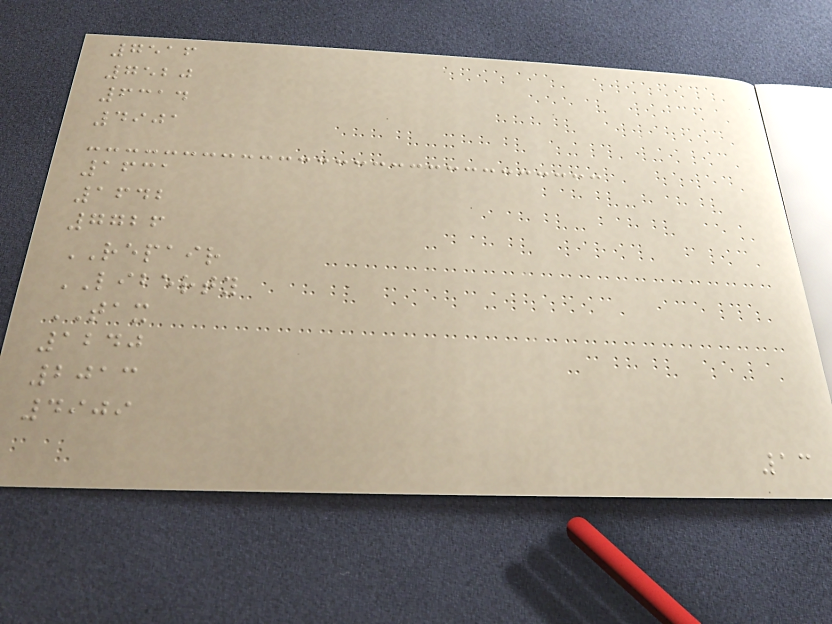7516
7520
6314
4901
1631
1642
7726
REPAIR
LIBERTY
TAX
1240
2013
4909
13
